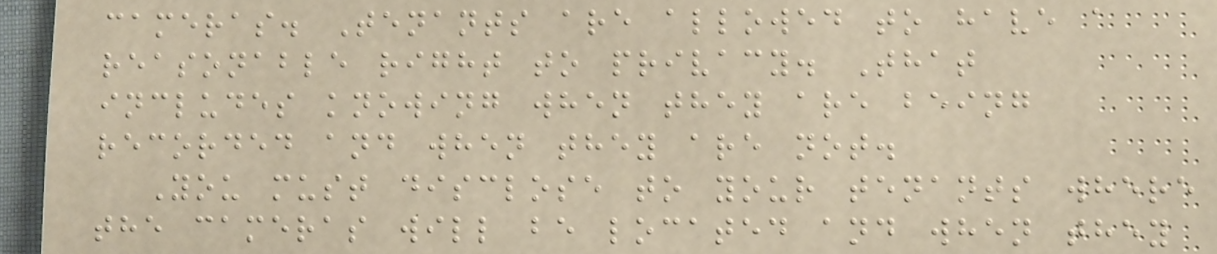cameras. Tenants are allowed to have a
reasonable right to privacy. That
includes knowing when they are being
recorded and when they are not.
You must disclose to your tenants where
the cameras will be located and when they
